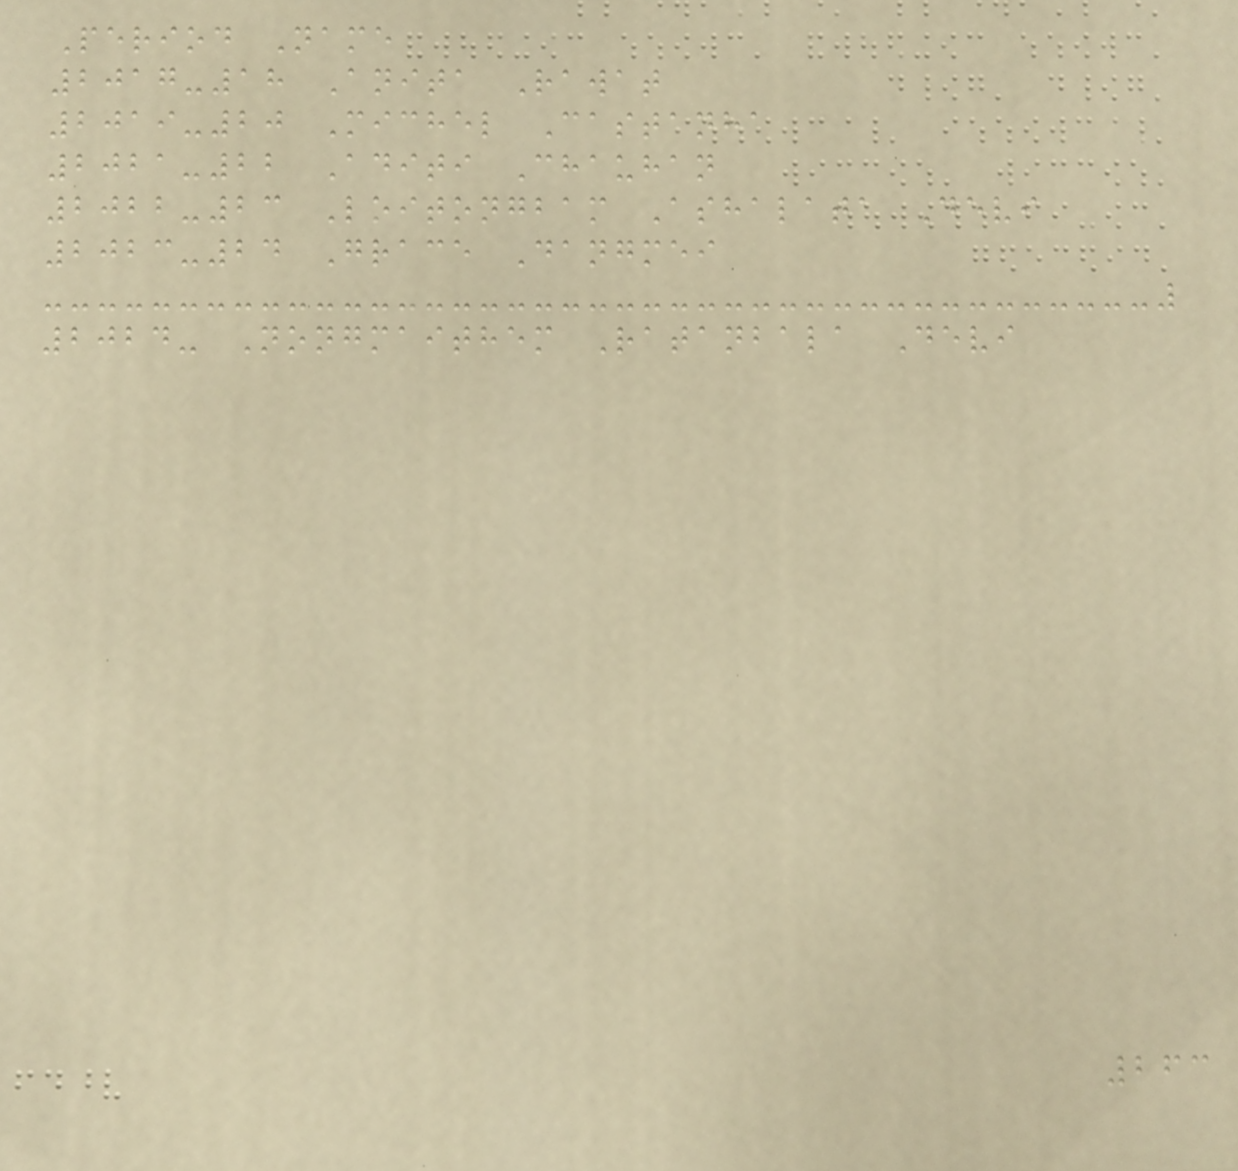Period Name
2017-18 Anita Rawat
2019-20 Michel Castanha
2021-22 Aditi Chauhan
2022-23 Loitongbam Ashalata Devi
2023-24 Grace Dangmei
2024- Nongmaithem Ratanbala Devi
263
